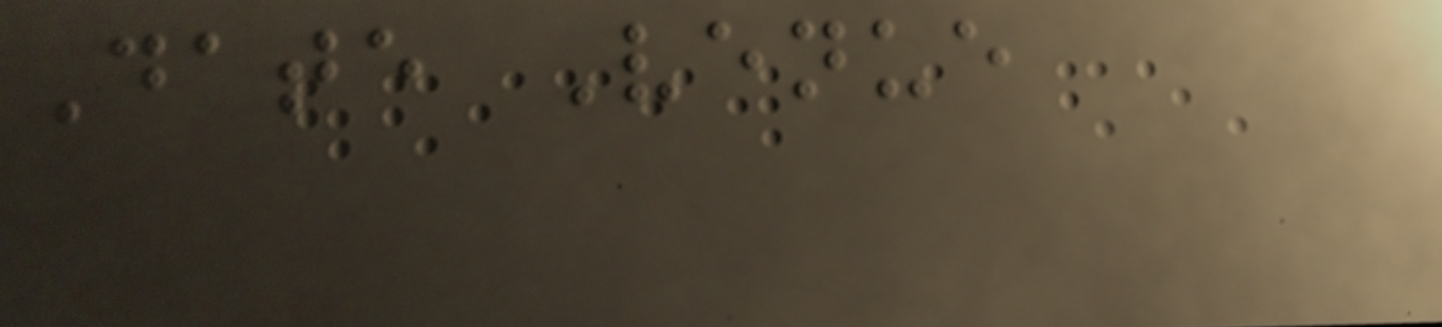Date Venue
